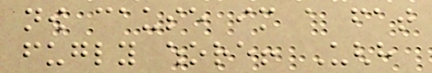now cause im a fat
fugly whore! Ughh
